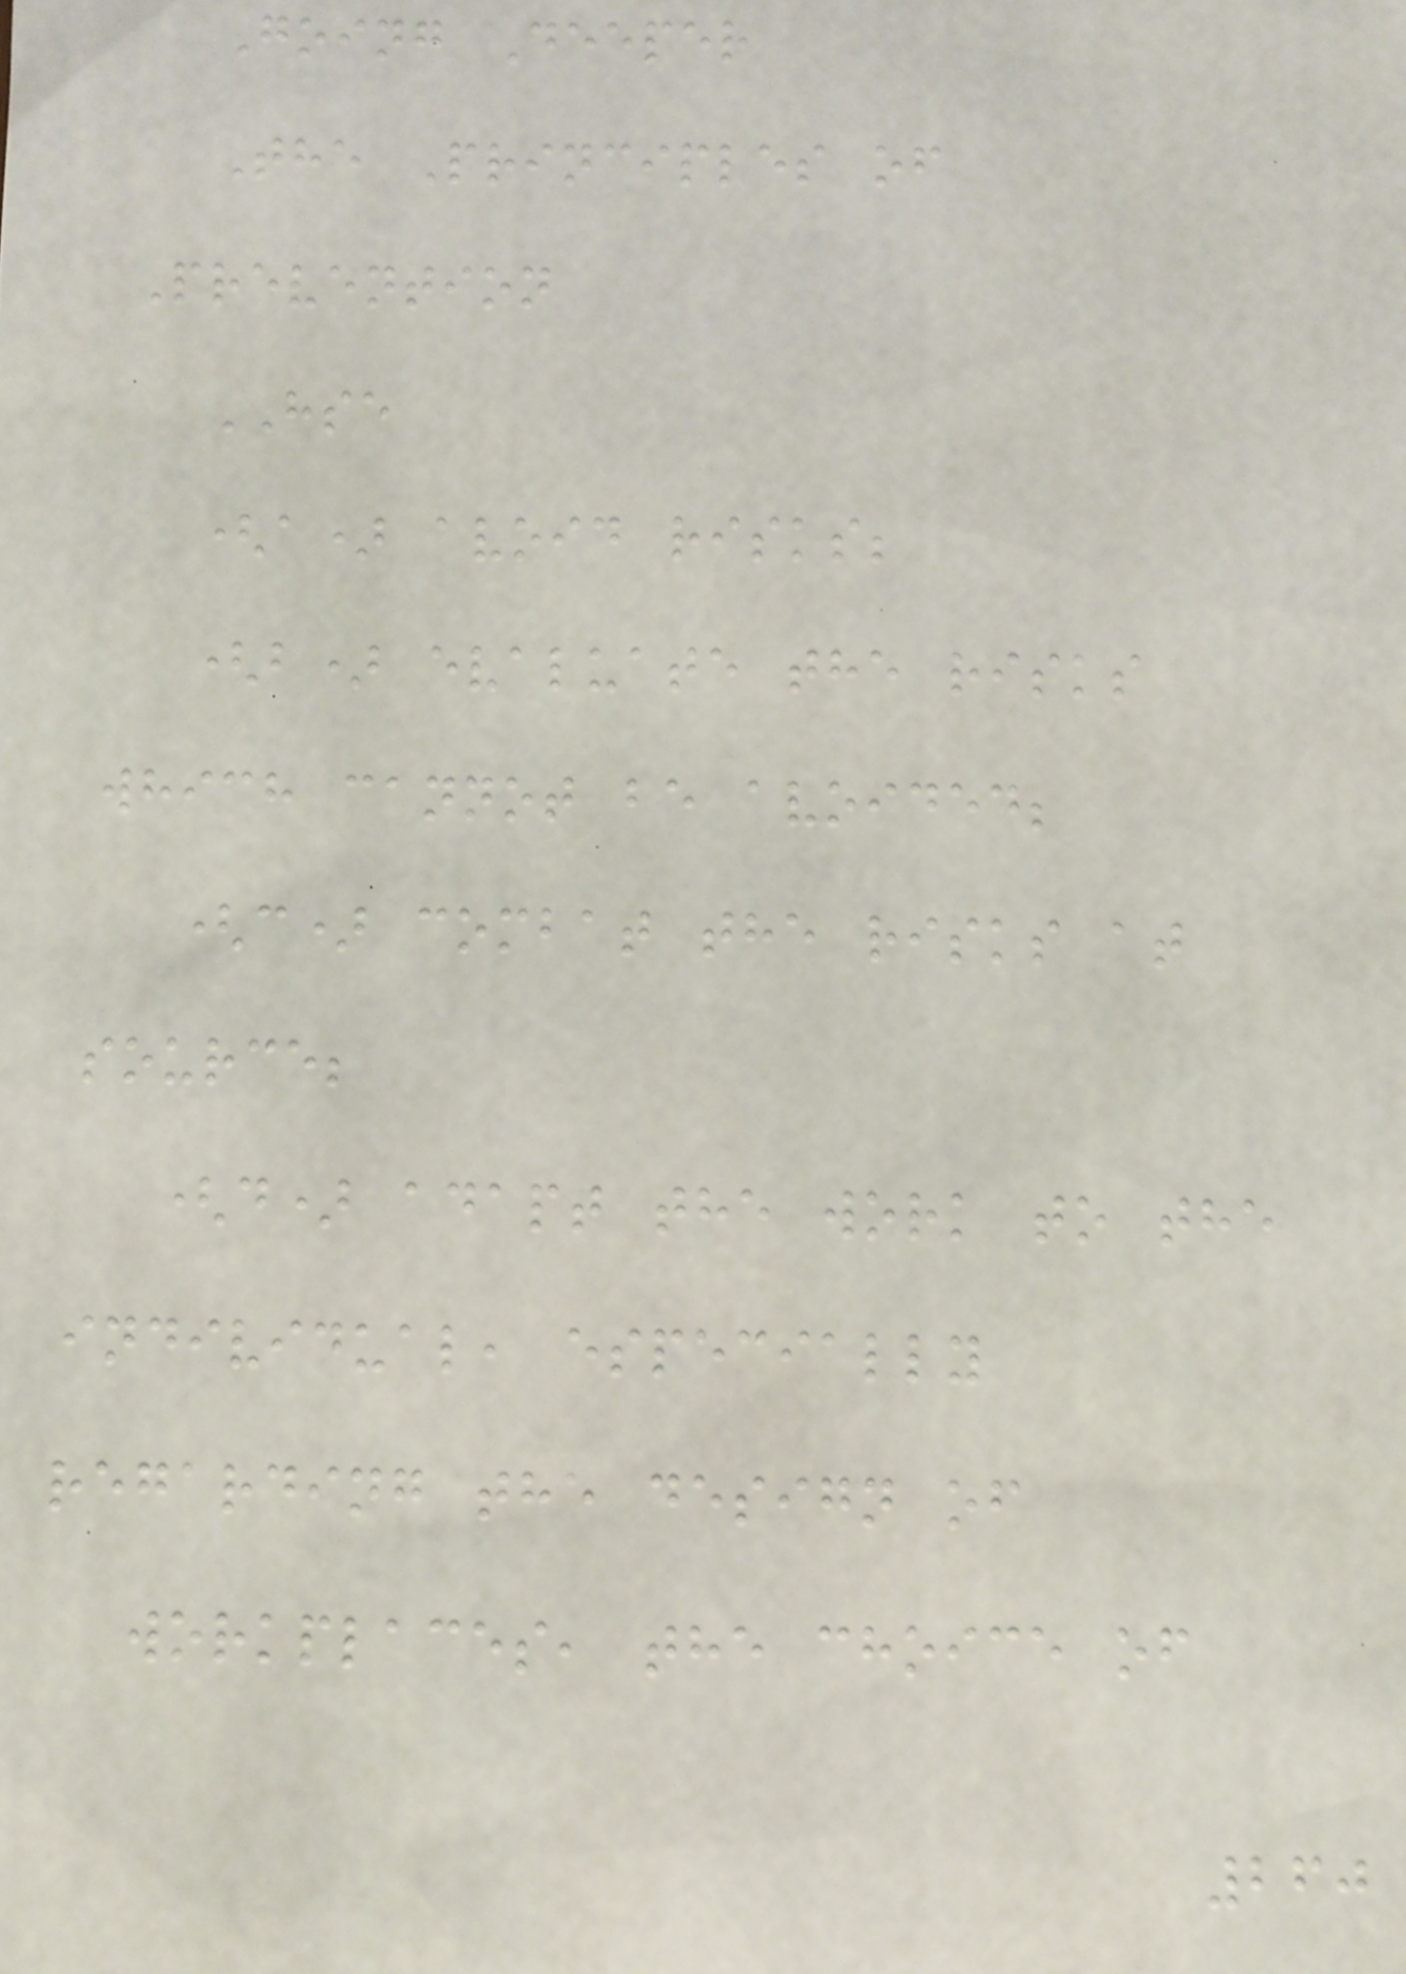Going Deeper
The Principles of
Prevention
HSE
(a) avoid risks;
(b) evaluate the risks
which cannot be avoided;
(c) combat the risks at
source;
(d) adapt the work to the
individual, especially
regarding the design of
workplaces, the choice of
260
